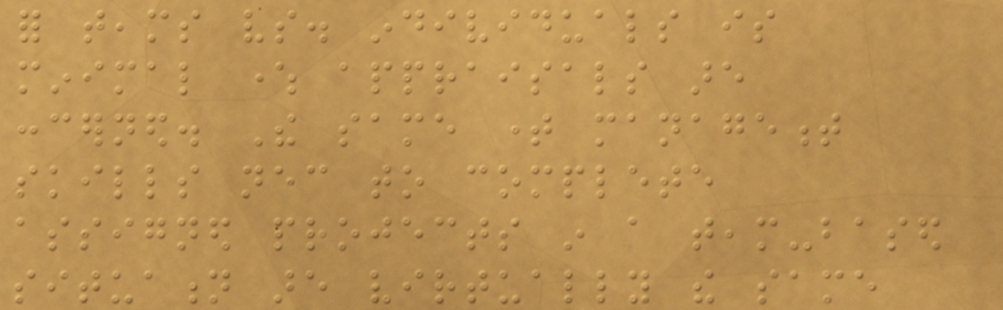for teams vs. individuals is
minimal where appraisals are
concerned. The same time management
skills necessary to complete
assigned projects in a team-based
situation are virtually the same
